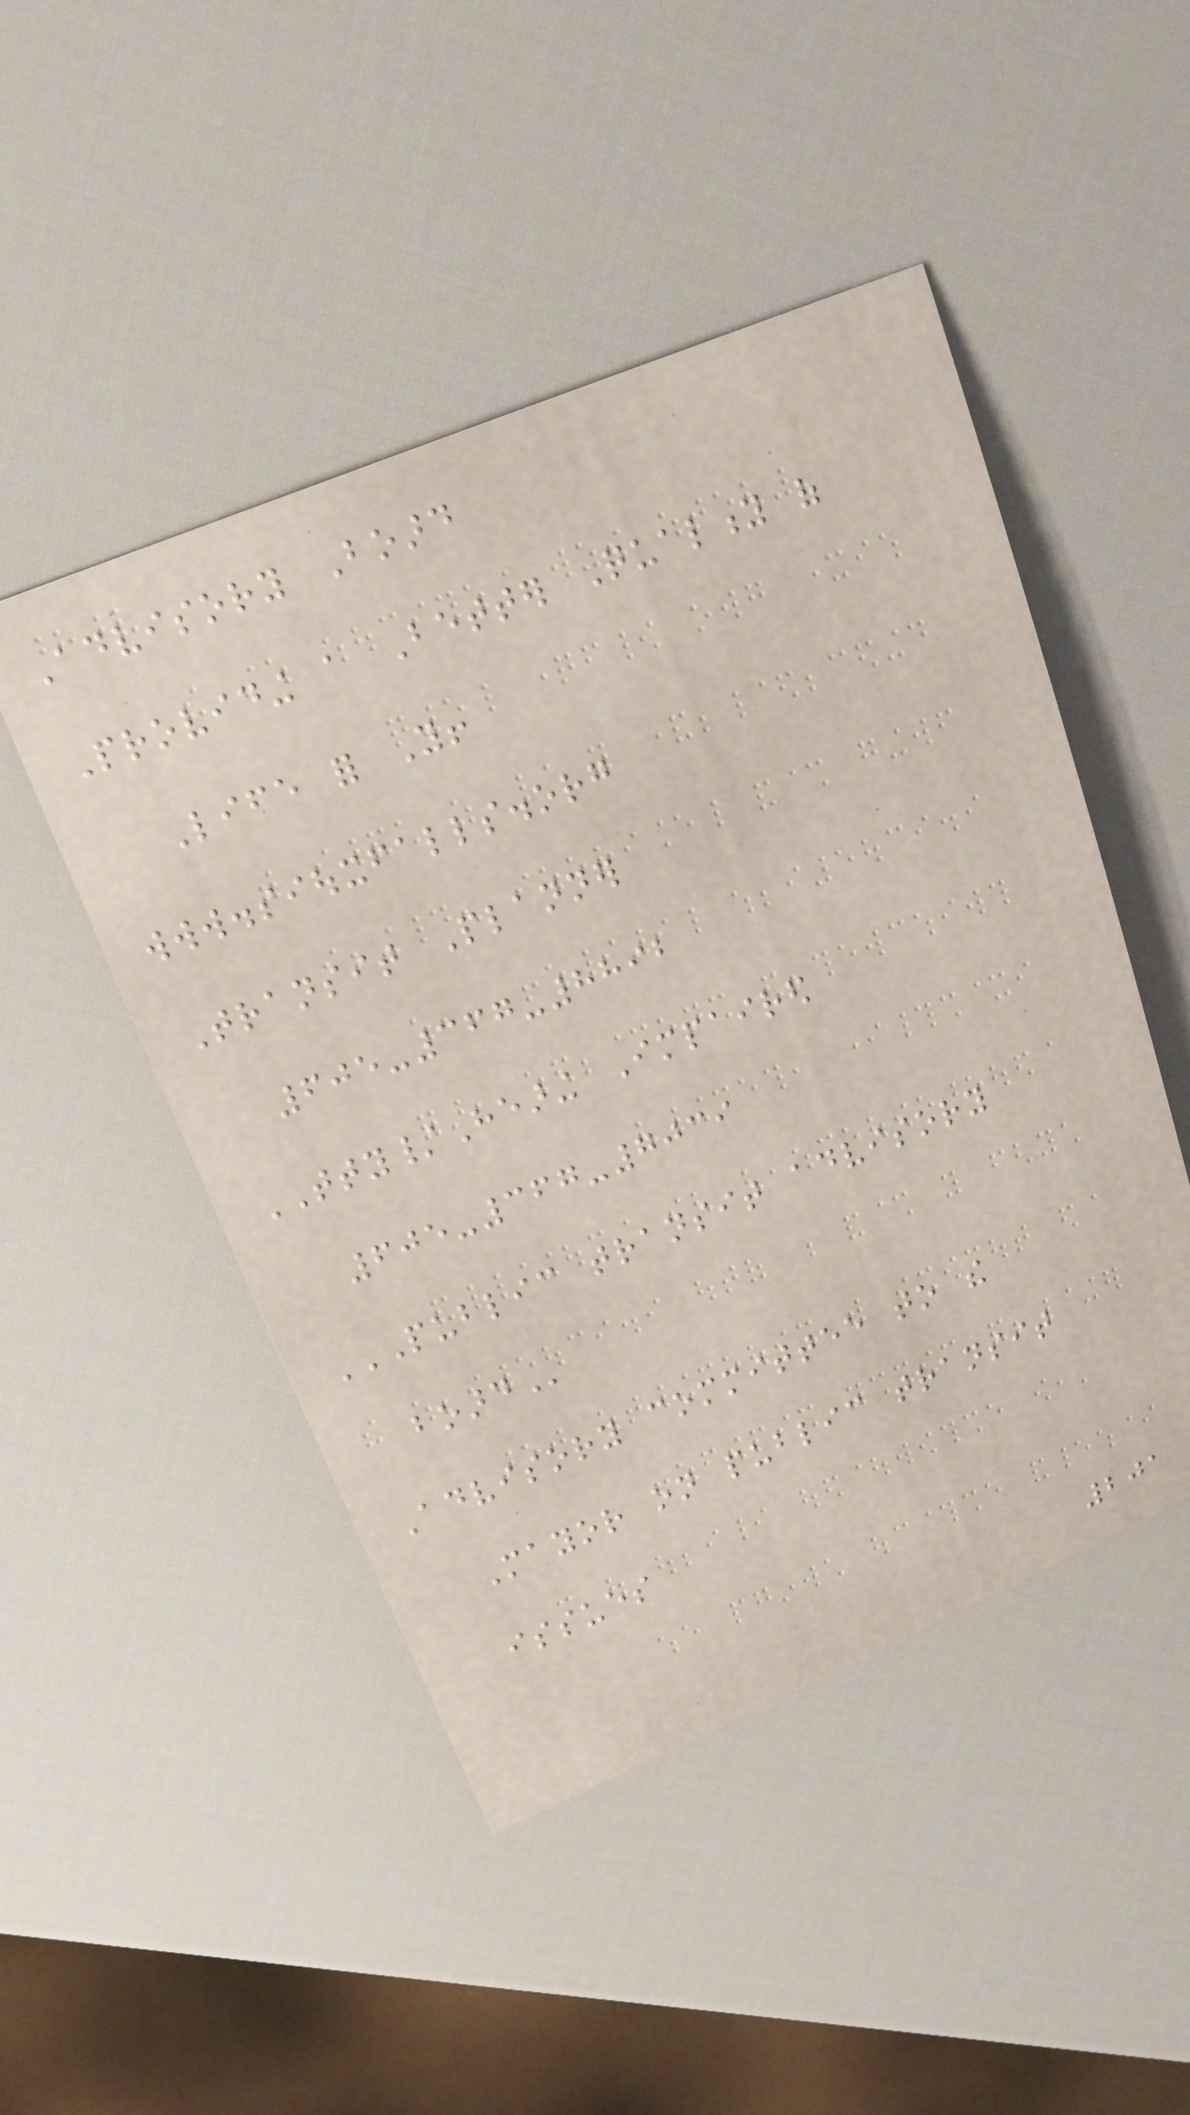Advisory Board
Providing a Better Quality of
Life for You!
www.siouxfalls.org
Transit Planner
605-367-8892
TTY/Hearing Impaired
605-367-7039
PUBLIC TRANSIT ADVISORY
BOARD
Advisory committee to the
Mayor on public transit
issues
201
